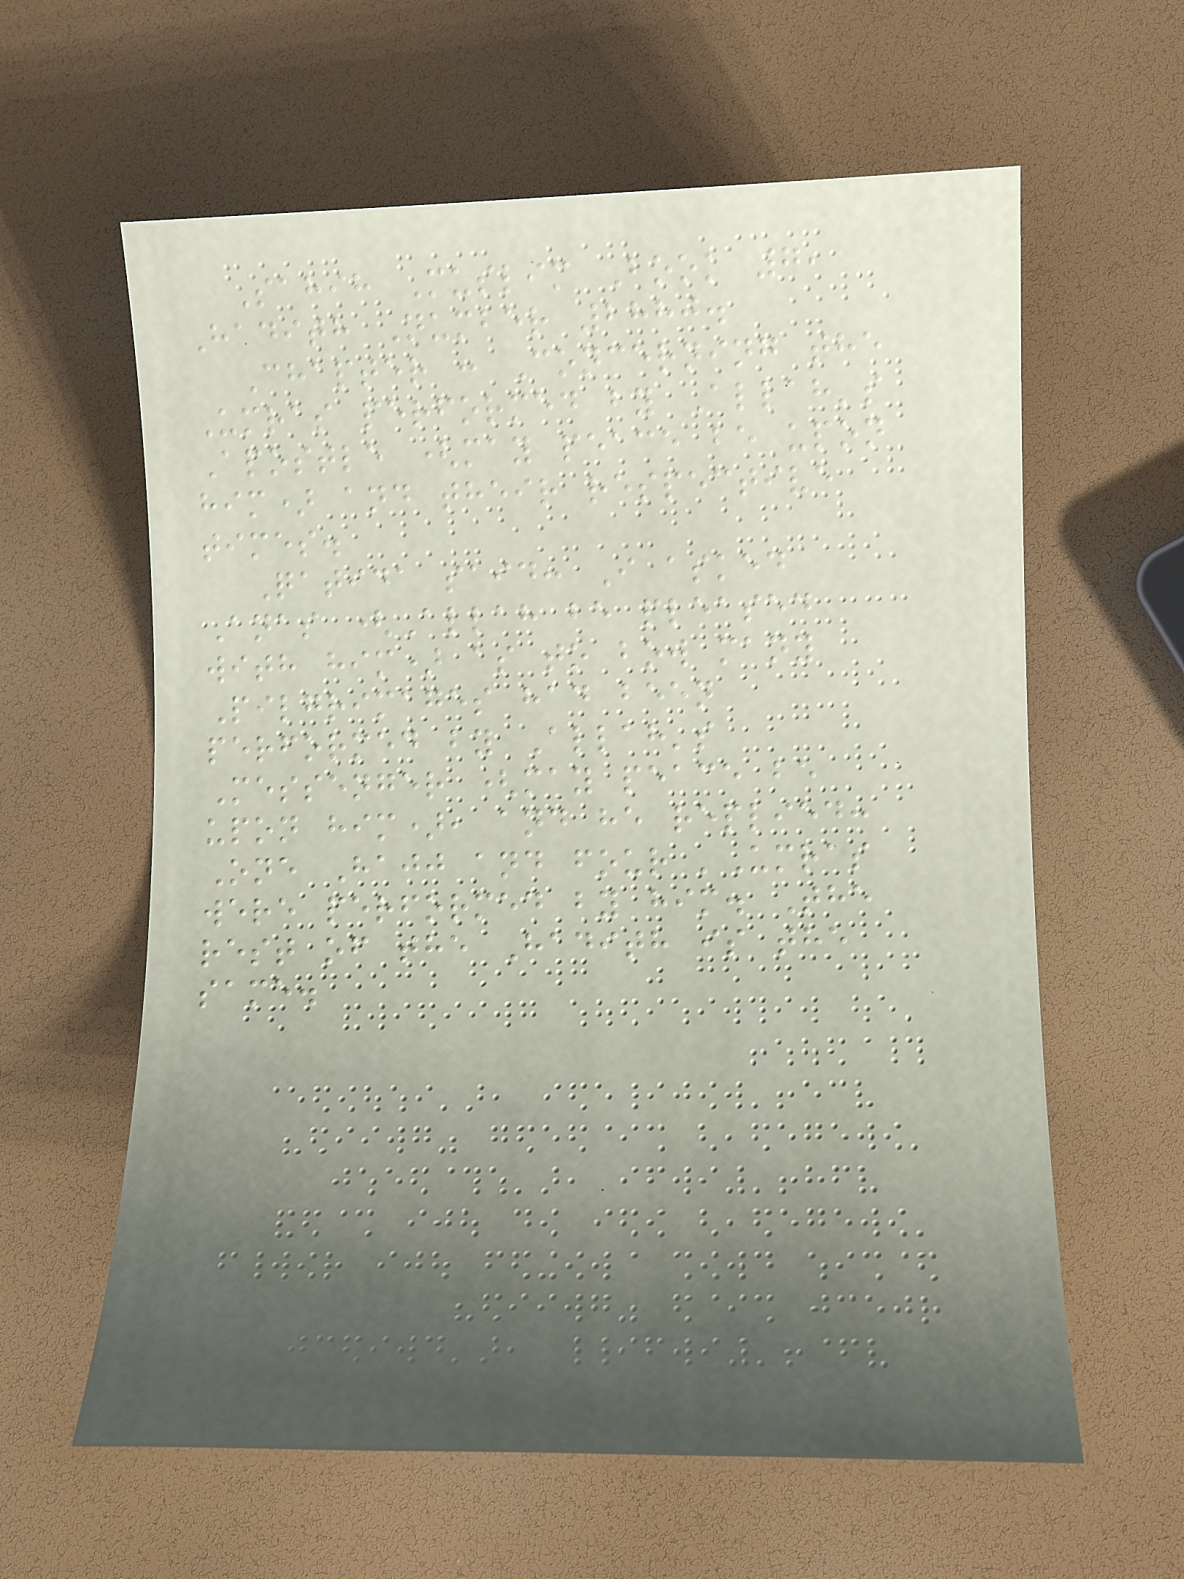Sahih Muslim Book 7,
Hadith Number 2880.
Chapter : Concerning the
Umras performed by Allah's
Apostle (may peace be upon
him) and their respective
times.
Qatida said: I asked
Anas (Allah be pleased
with him) as to bow many
Pilgrimages had been
performed by Allah's
Messenger (may peace be
upon him), and he replied:
One Hajj and four 'Umras
were performed by him. The
rest of the Hadith is the
same.
